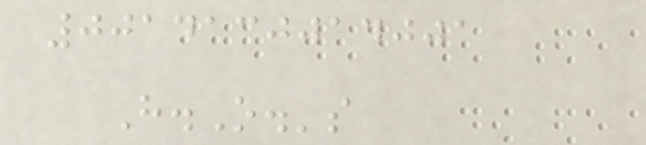0014130014001
H.O.'s
